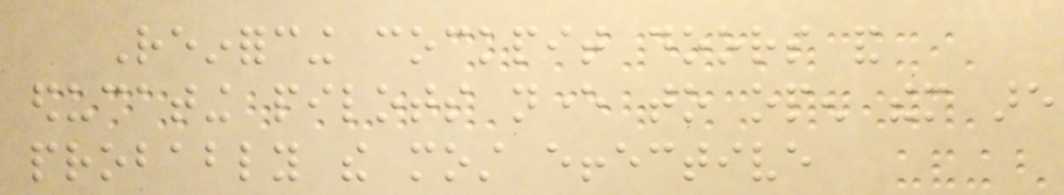Reinforcing cockpit doors and
educating pilots never to open them are
probably the most effective
